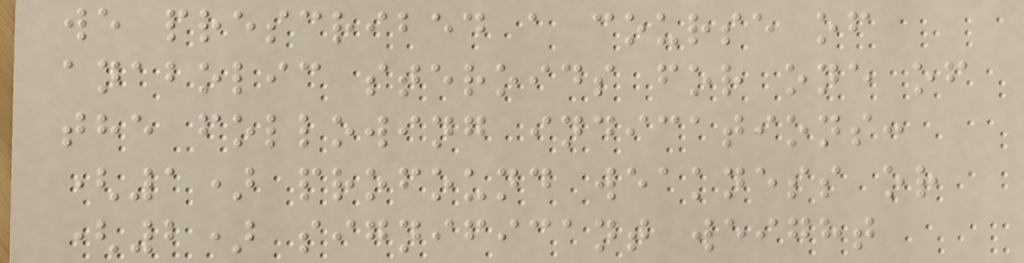we prescribed a course of
anabolic steroids for one of
the following indications:
(1) profound weakness or
(2) significant weight
